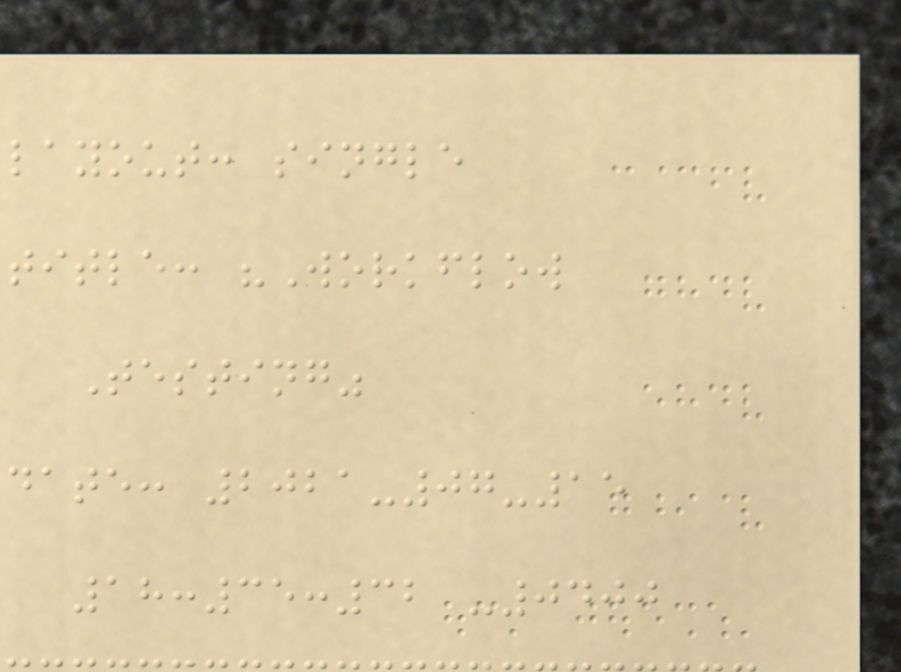layout: single
title: "Workflow
Testing"
date: 2021-07-15
18:35:32 -0400
